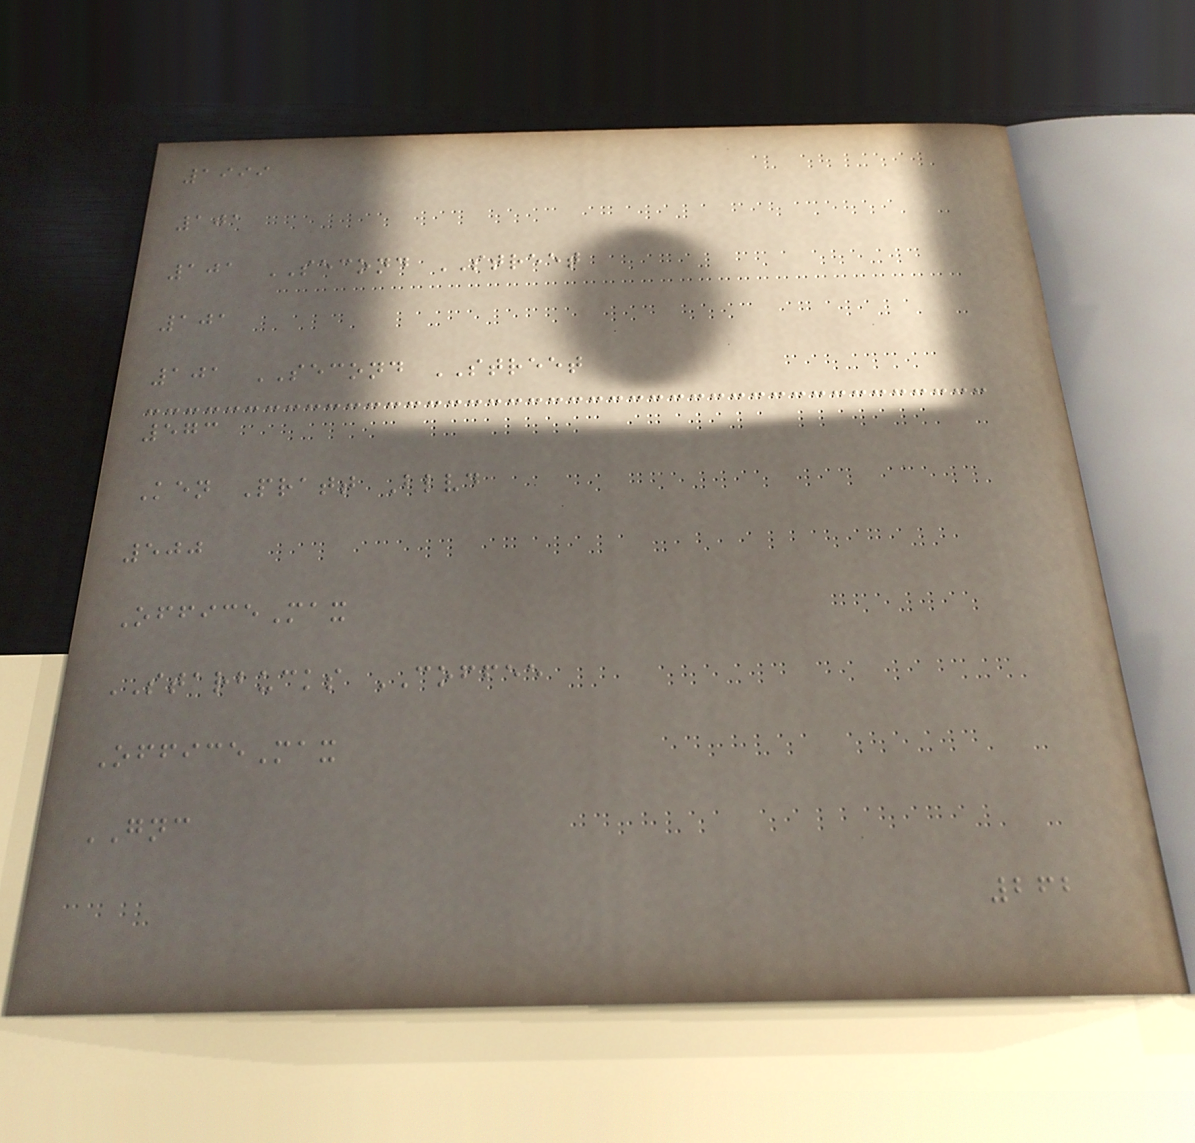1999
101
101 SECOND STREET
101
101 SECOND STREET
573
Ken Pratt Blvd
500
OfficeMax
STARBUCKS COFFEE
OfficeMax
GNC
262
